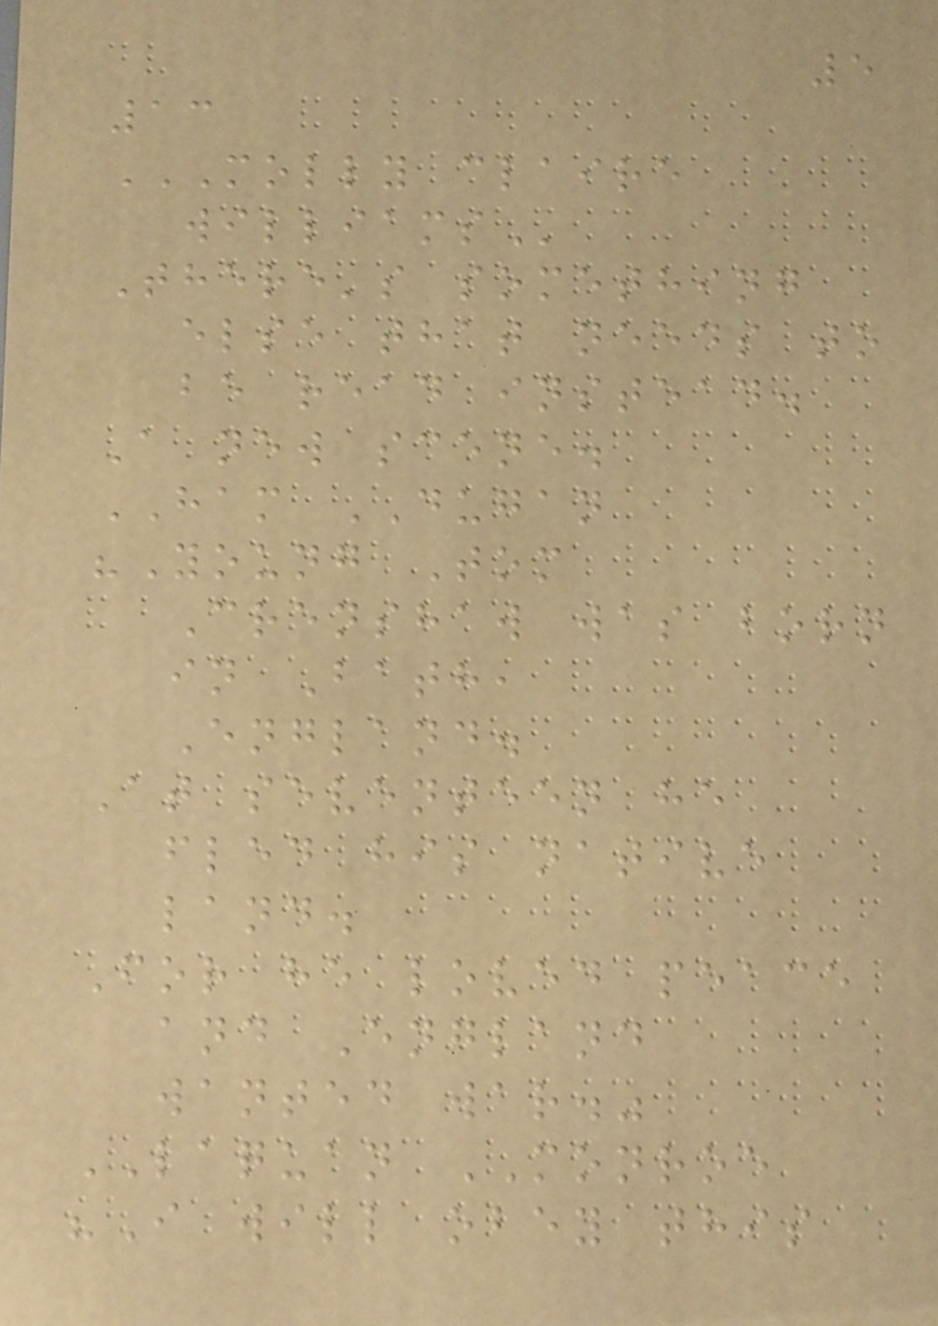5
13
MOLLY CLAIRE
WILLIAMS
There's something
else that needs to
be read instead.
A new scene.
HAM DUGAN
"Young Tom
Crenshaw was born
in Bath,
England.
At seventeen he
fled his native
land.
For he loved peace
and England
wanted war."
LAQUAN MONROE
"I will obey this
